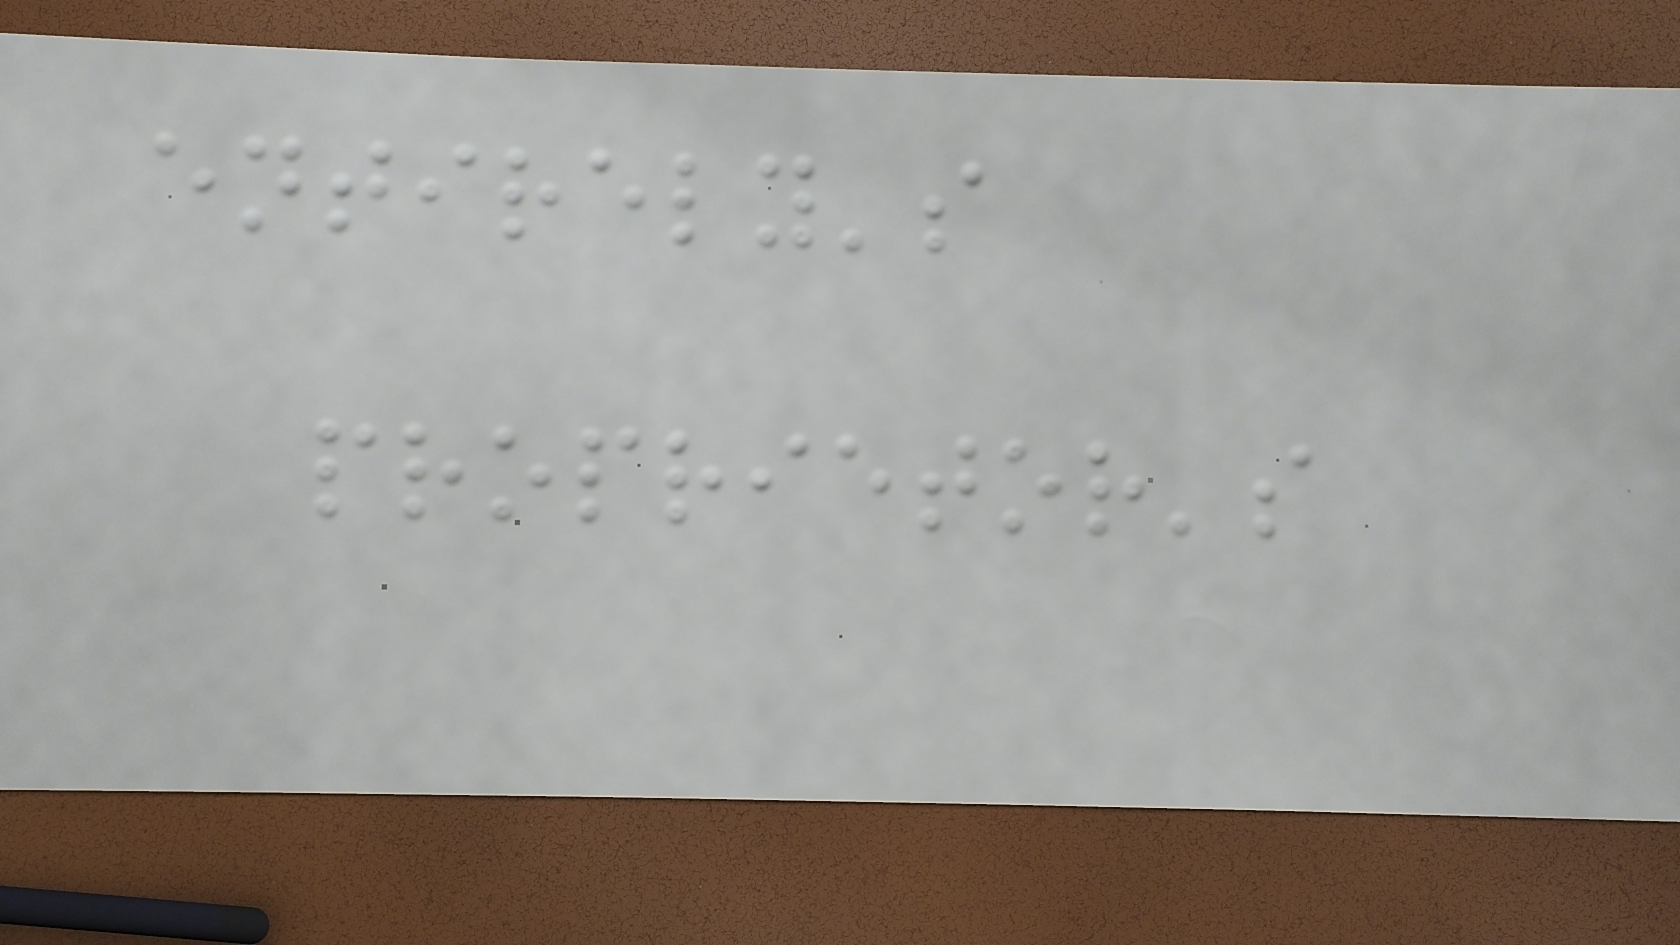entirely's
proprietor's
